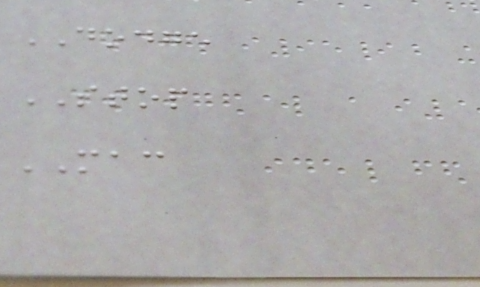DODGE
STOP
MAC
